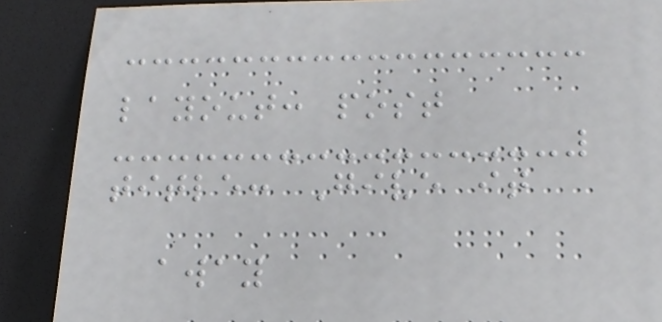layout: post
title: Give it
away
